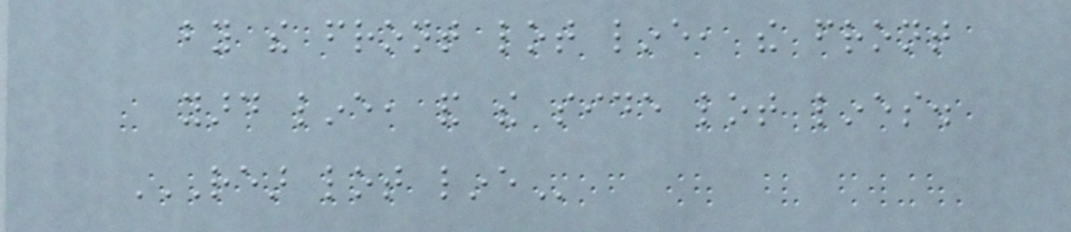by the front lot line, the front
yard line, and the side lot lines.
REAR LOT LINE
